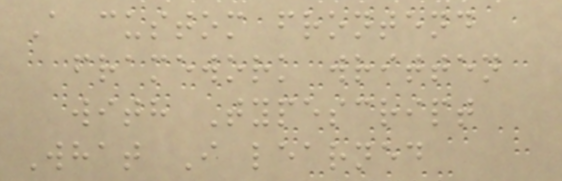A custom frontend
framework written
with Typescript
What I learned
